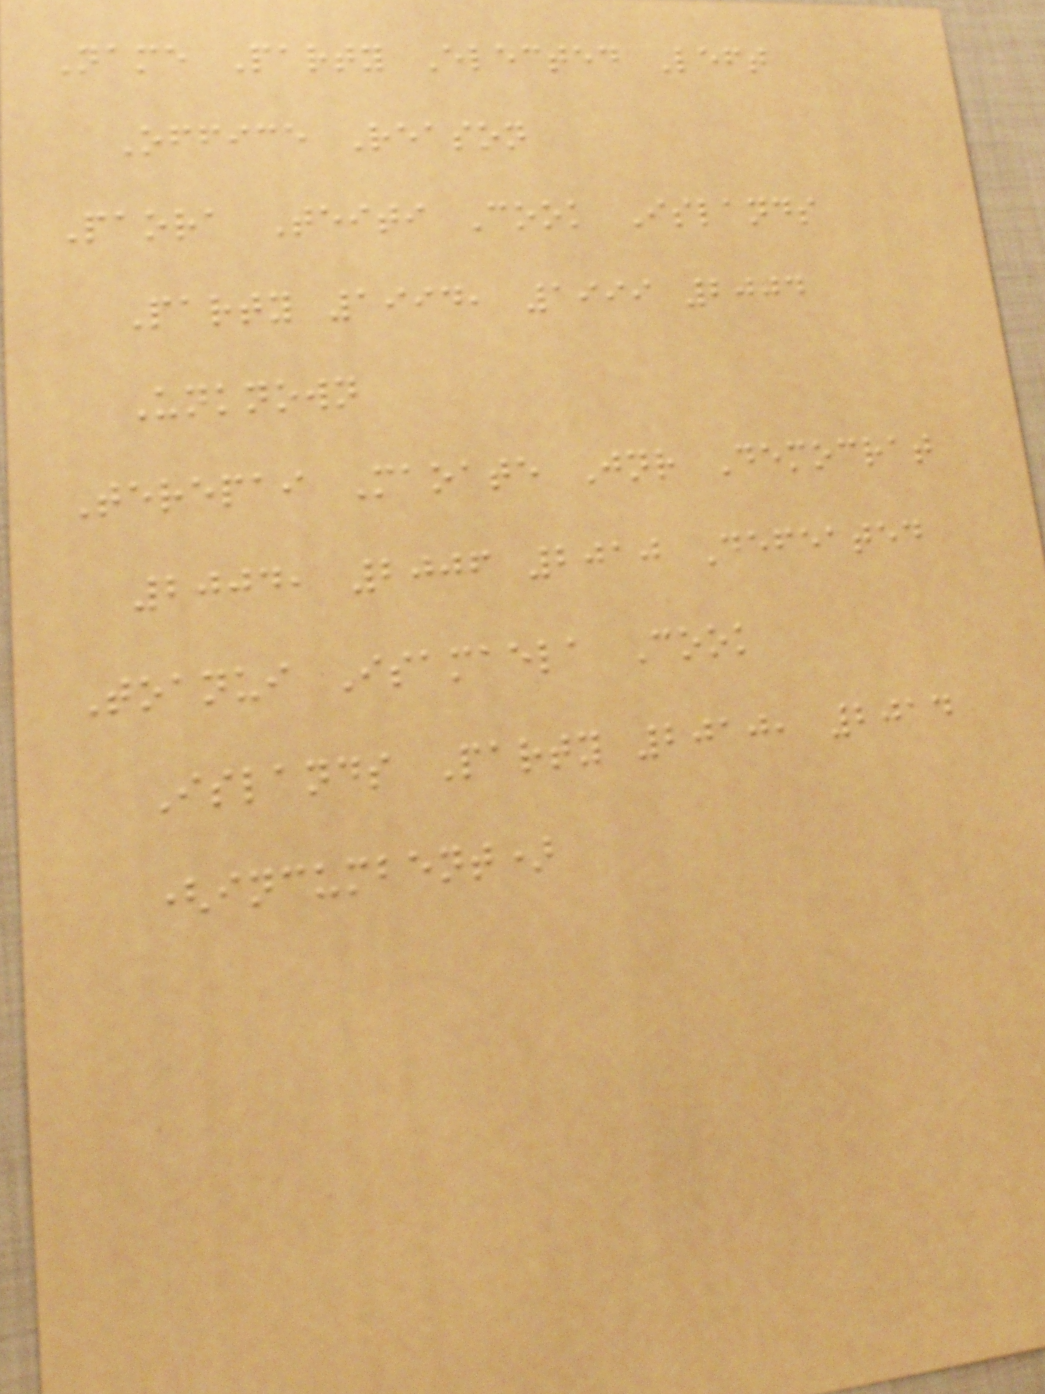Name Party Elected Left
Office Reason
Paora Teiti Cook Islands
Party 1994, 1999 2004
Unknown
Terepai Maoate Jnr Democrat
2004, 2006 2010 Defeated
Toanui Isamaela Cook
Islands Party 2010, 2014
(incumbent)
